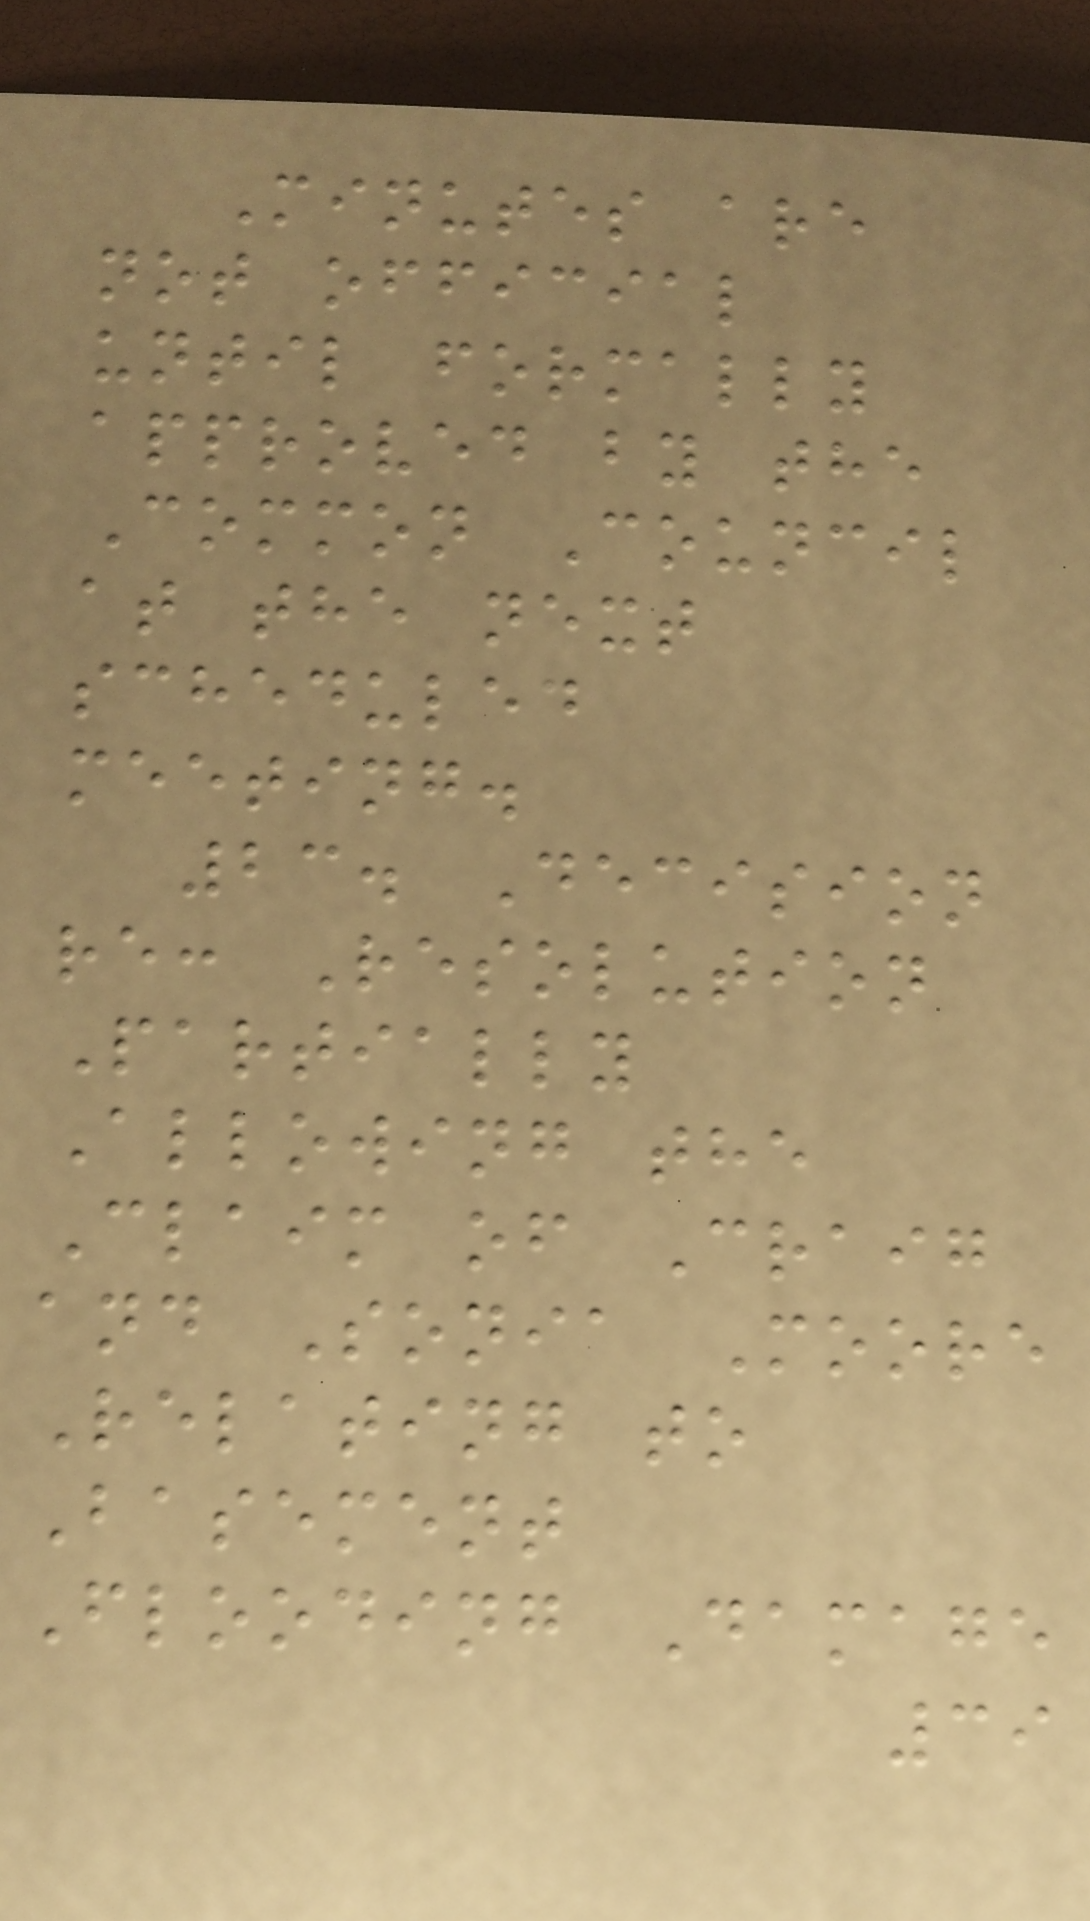Minutes are
not official
until formally
approved by the
Common Council
at the next
scheduled
meeting.
23. Decision
re: Resolution
Partially
Allowing the
Claim of Craig
and Sonia Moore
Relating to
Basement
Flooding Damage
39
